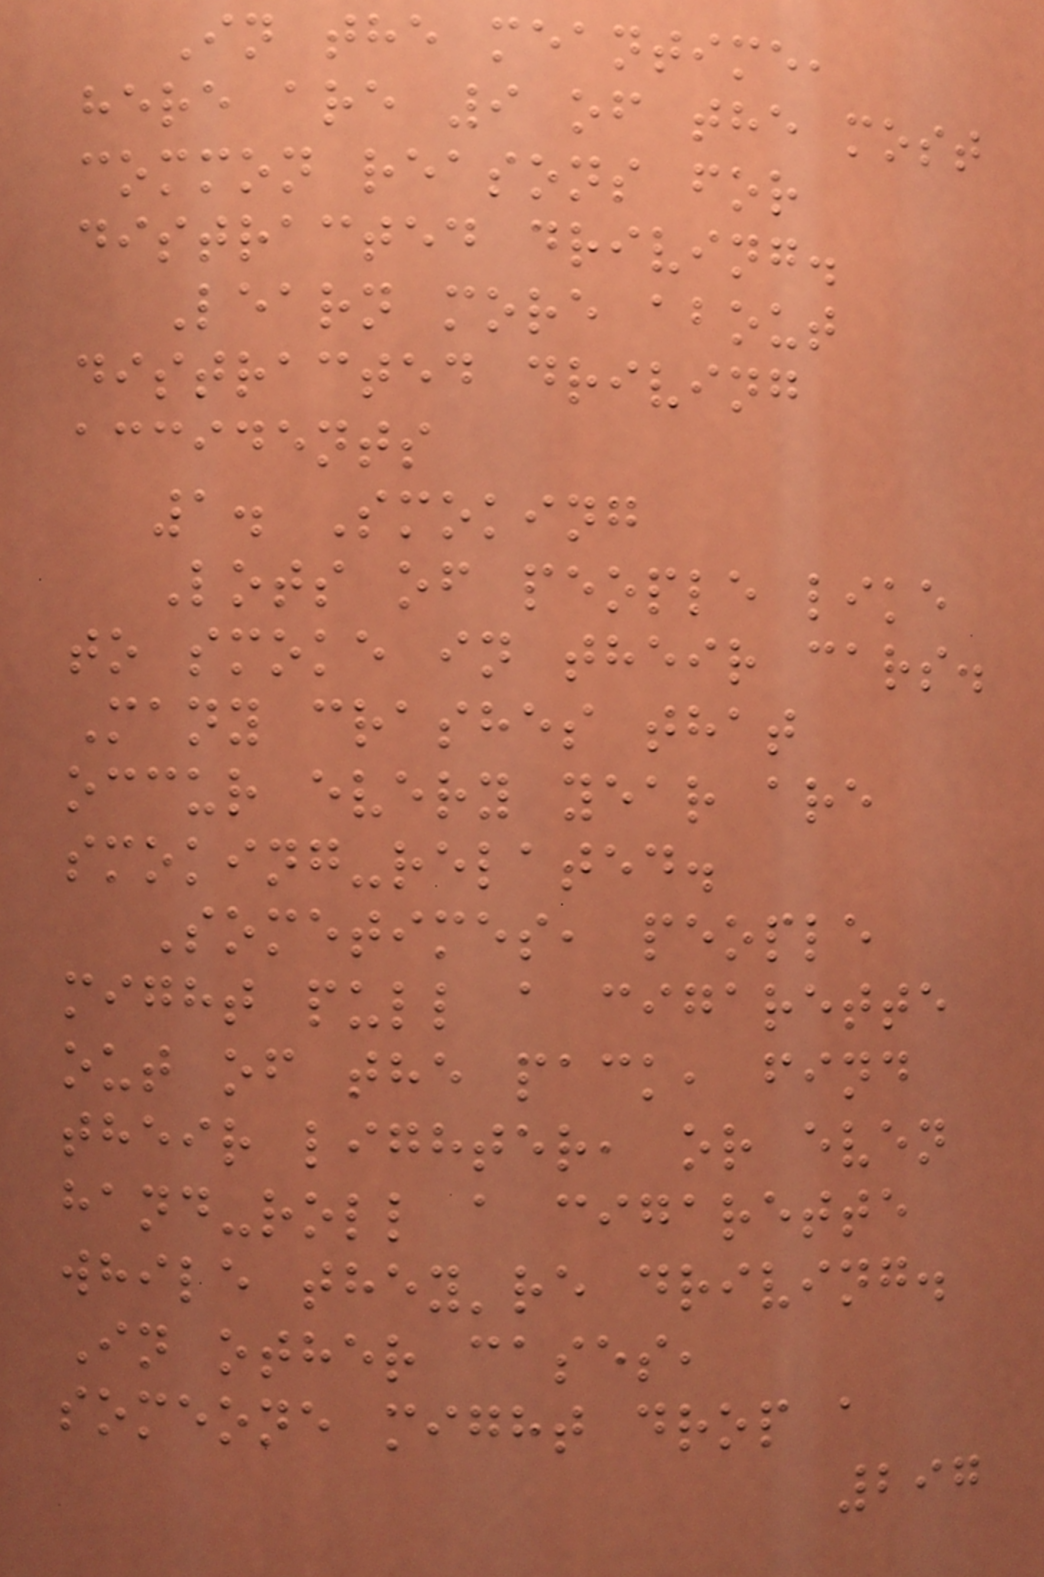In the meantime,
here are 9 of the most
common reasons for
distracted driving.
Learn more about
distracted driving
accidents
1. Smoking
Lots of people like
to smoke in their cars.
Many crashes that
occur every year are
smoking-related.
Sometimes, people
might pull a cigarette
out of the pack, find
their lighter, or even
hand-roll a cigarette
while they're driving.
In other cases,
someone might drop a
297
